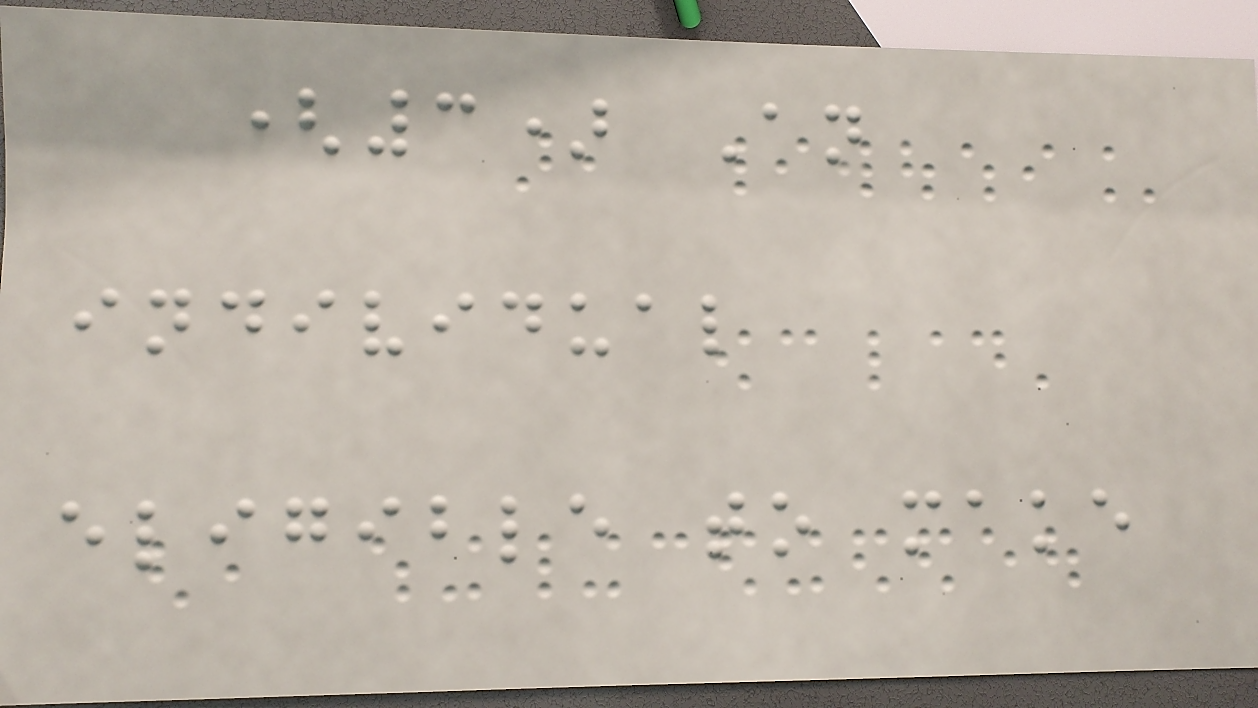(3) An
individual
eligible to make
